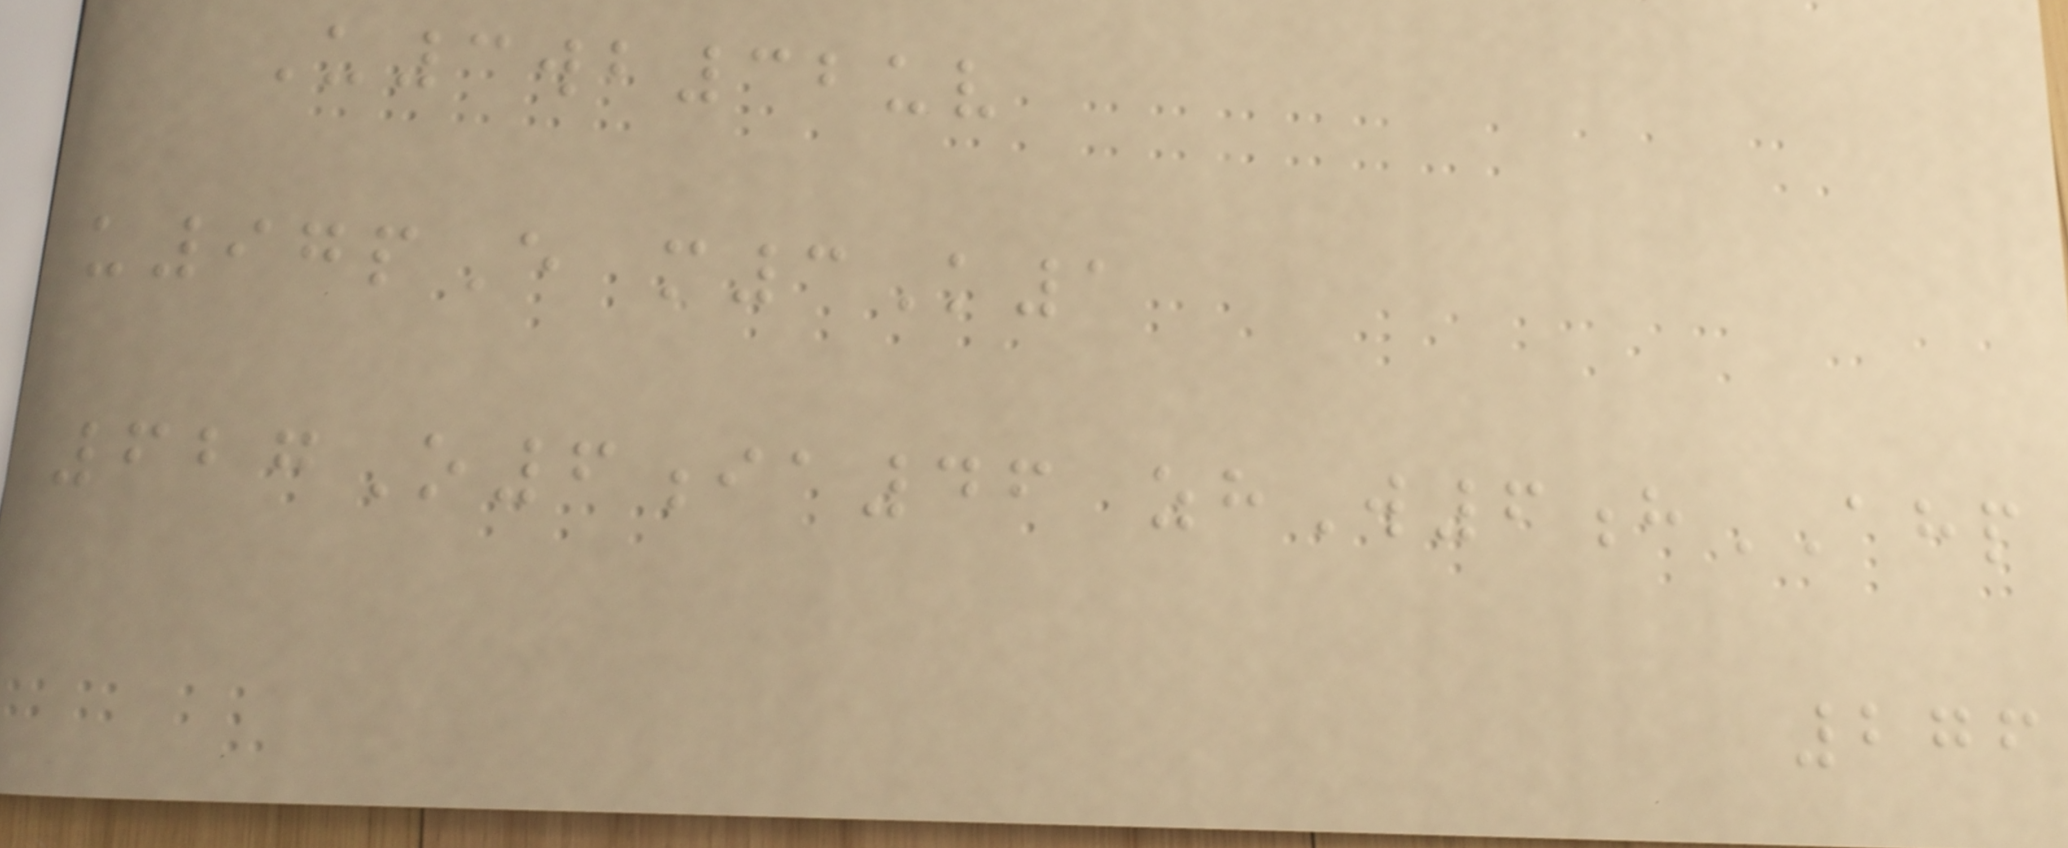U3wb32uv
u97pE m3K1
627O6ia46 zhW6hAHP
276
